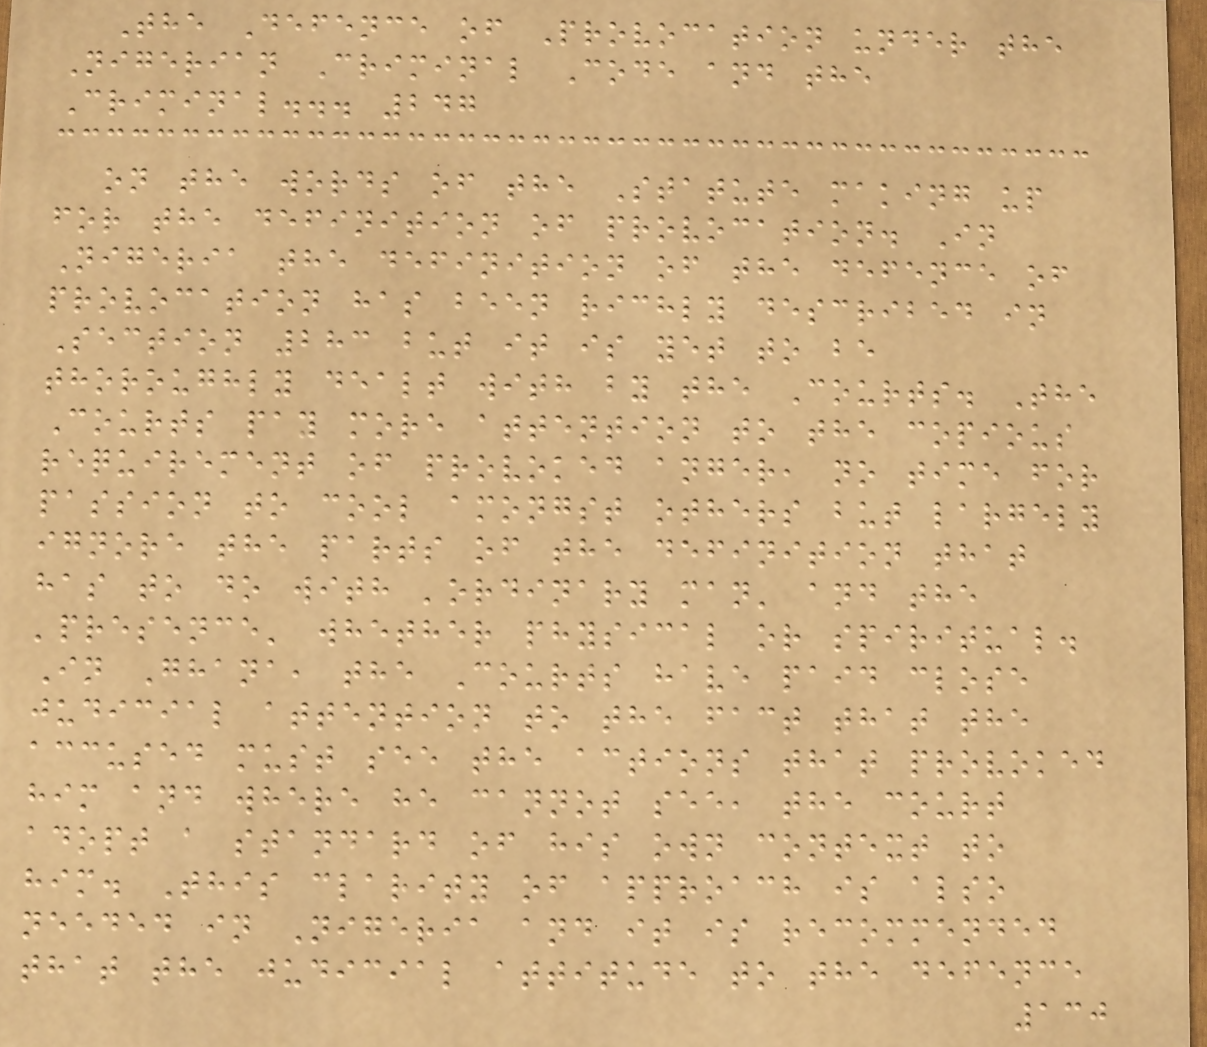The Defence of Provocation under the
Nigerian Criminal Code and the
Criminal... 247
on the words of the Statute making up
for the definition of provocation. In
Nigeria the definition of the defence of
provocation has been richly described in
Section 283 but it is yet to be
thoroughly dealt with by the Courts. The
Courts pay more attention to the copious
requirement of provoked anger, no time for
passion to cool amongst others but largely
ignore the parts of the definition that
has to do with 'ordinary man' and the
'presence' whether physical or spiritual.
In Ghana, the Courts have paid close
judicial attention to the fact that the
accused must see the actions that provoked
him and where he cannot see, the court
adopt a standard of his own context to
him. This clarity of approach is also
needed in Nigeria and it is recommended
that the judicial attitude to the defence
130
